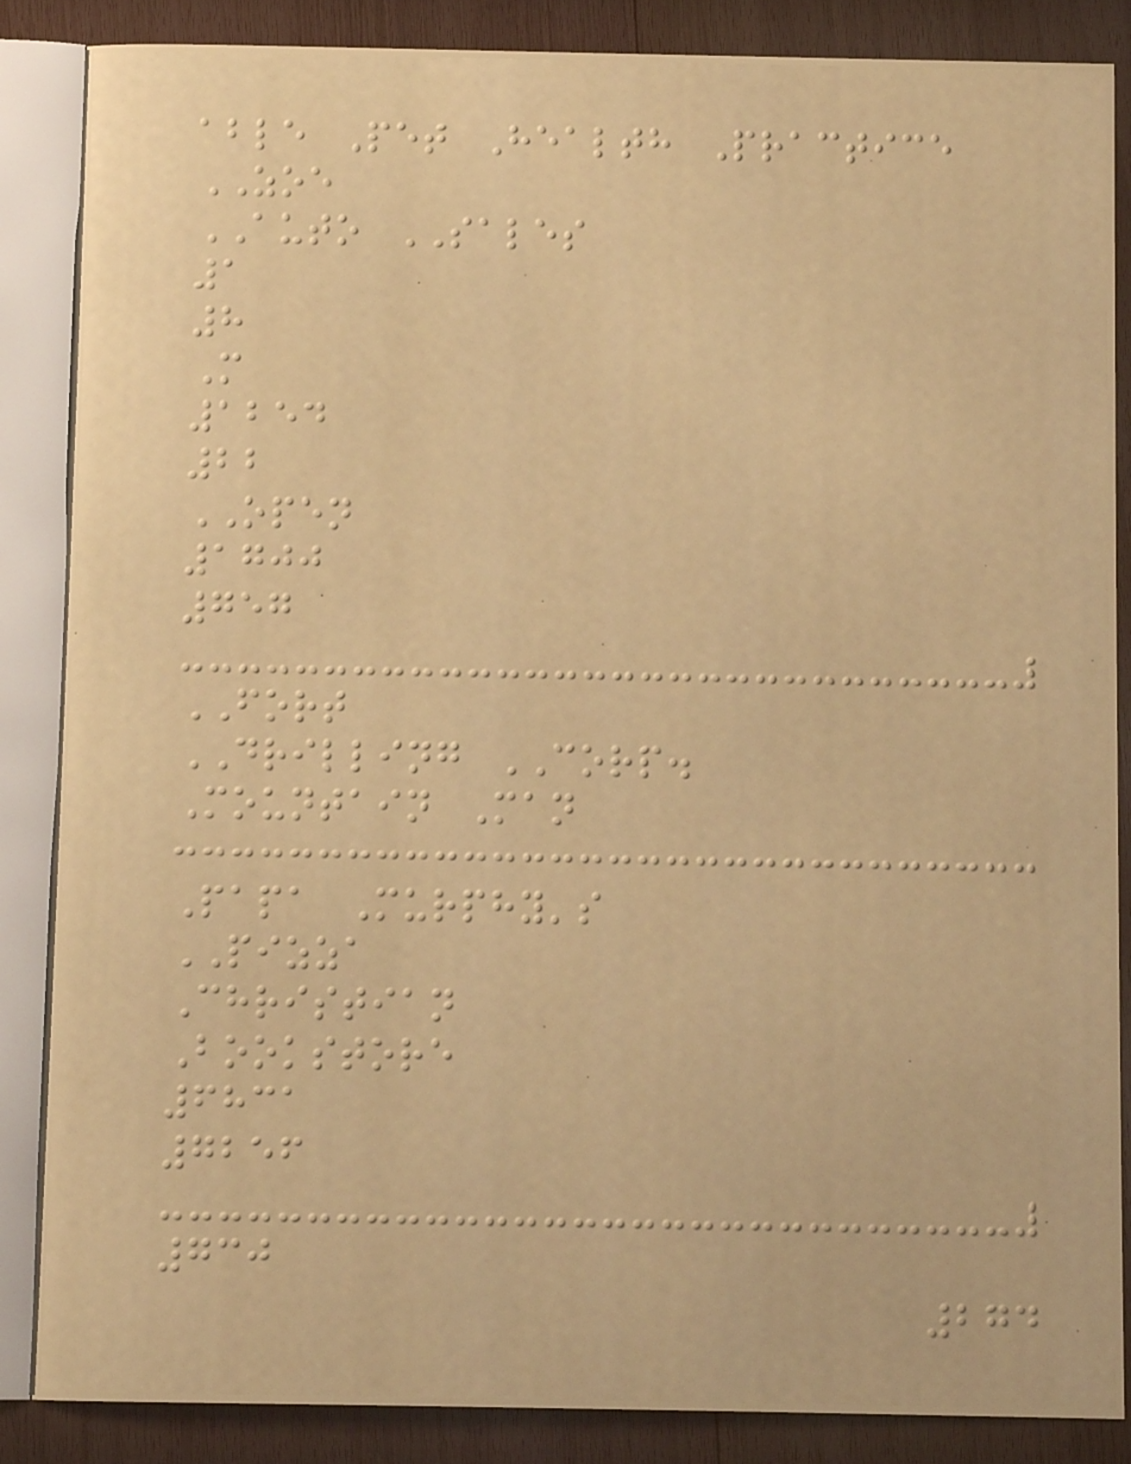able Pet Health Practice
ZOE
AUTO SALES
1
8
M
1254
22
OPEN
1700
757
FORT
DRILLING CORP.
Mountain Man
Papa Murphy's
PIZZA
Christian
Bookstore
6831
7256
730
274
